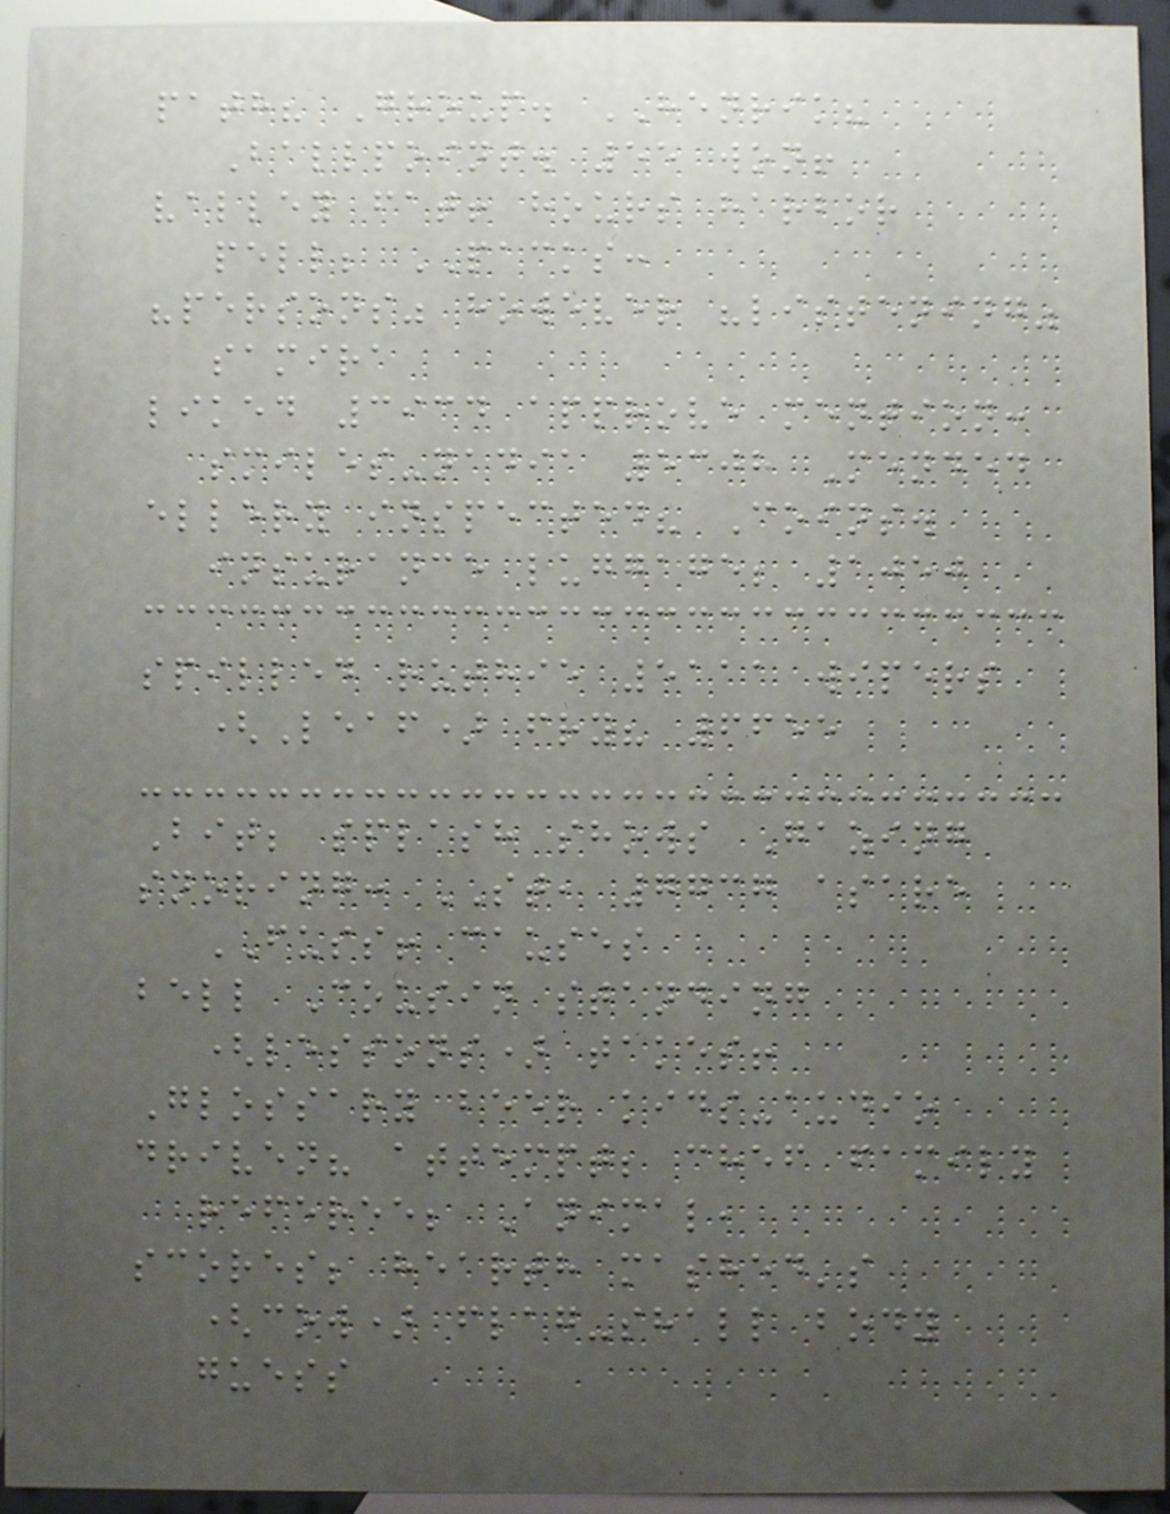path? Group. HENRIK?
Ballpoint. 55 won!
valley fat! hours harbor
pell; PACKS:
"persons" however "listening"
samira
liked 3934 approve mention:
smiles-nadia 5308 Mended
ellery inspected? Coins.
insurance luggage; 1050
spilled ruthie 5111 wipers
(Leaf) fry? 6655
Bit; splash shows Gazing
snoring: ST, 7737 asare
FUSS! causes
bell Cousin standing
(lessons) takes!
Glossary beer kids-audio
driven? attempt; chef family
referee; Animal,
scores; hearth mashed's
(cow) flag-shall body
guess
